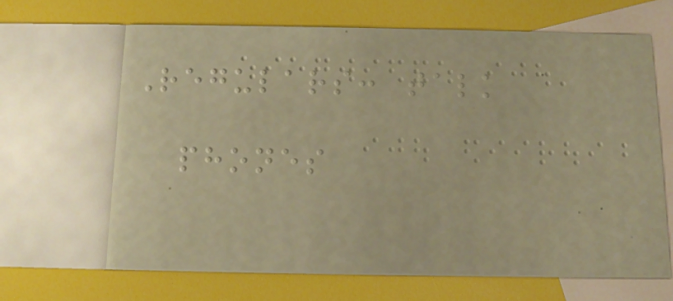Regulars: talk
phones
